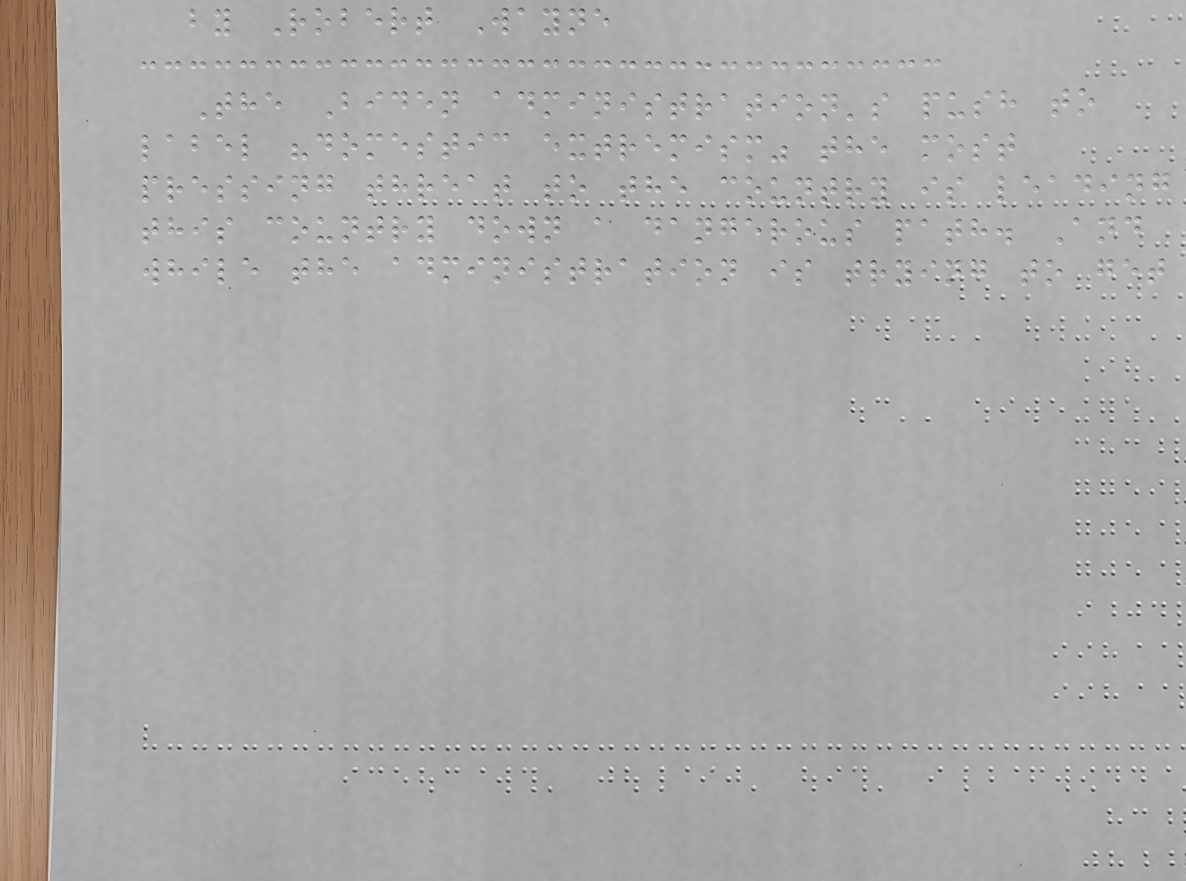by Robert Wayne
The Biden administration's push to
label "domestic extremism" the most
pressing threat to the country is leading
this country down a dangerous path. And
while the administration is trying to get
